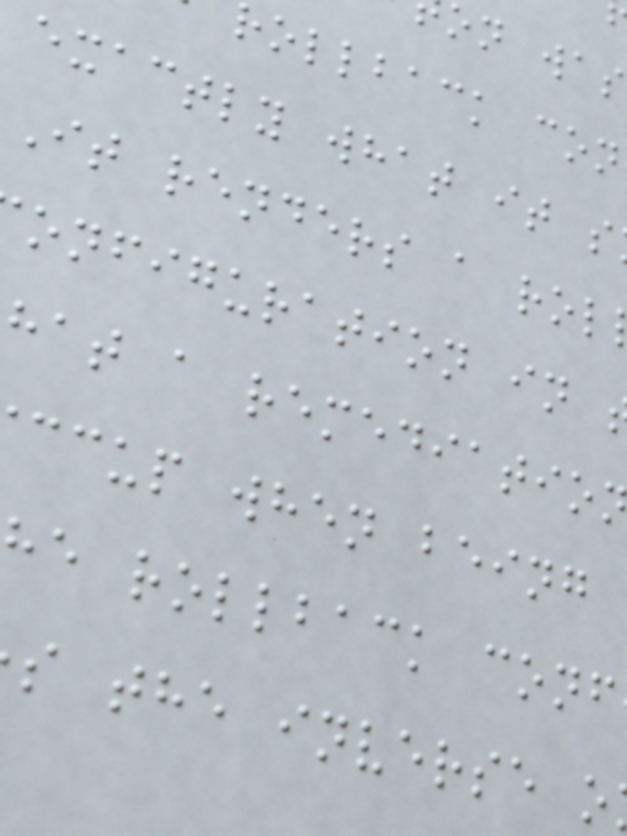rollback con
exactly what it s
It renders a rol
onfiguration in
hat a remediatio
ccup when being
e rollback conf
s the inverse o
